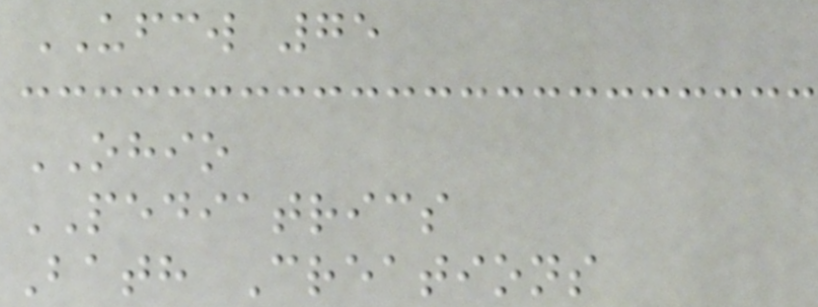UFCW 75
OHIO
PEDIATRICS
Bath Creations
